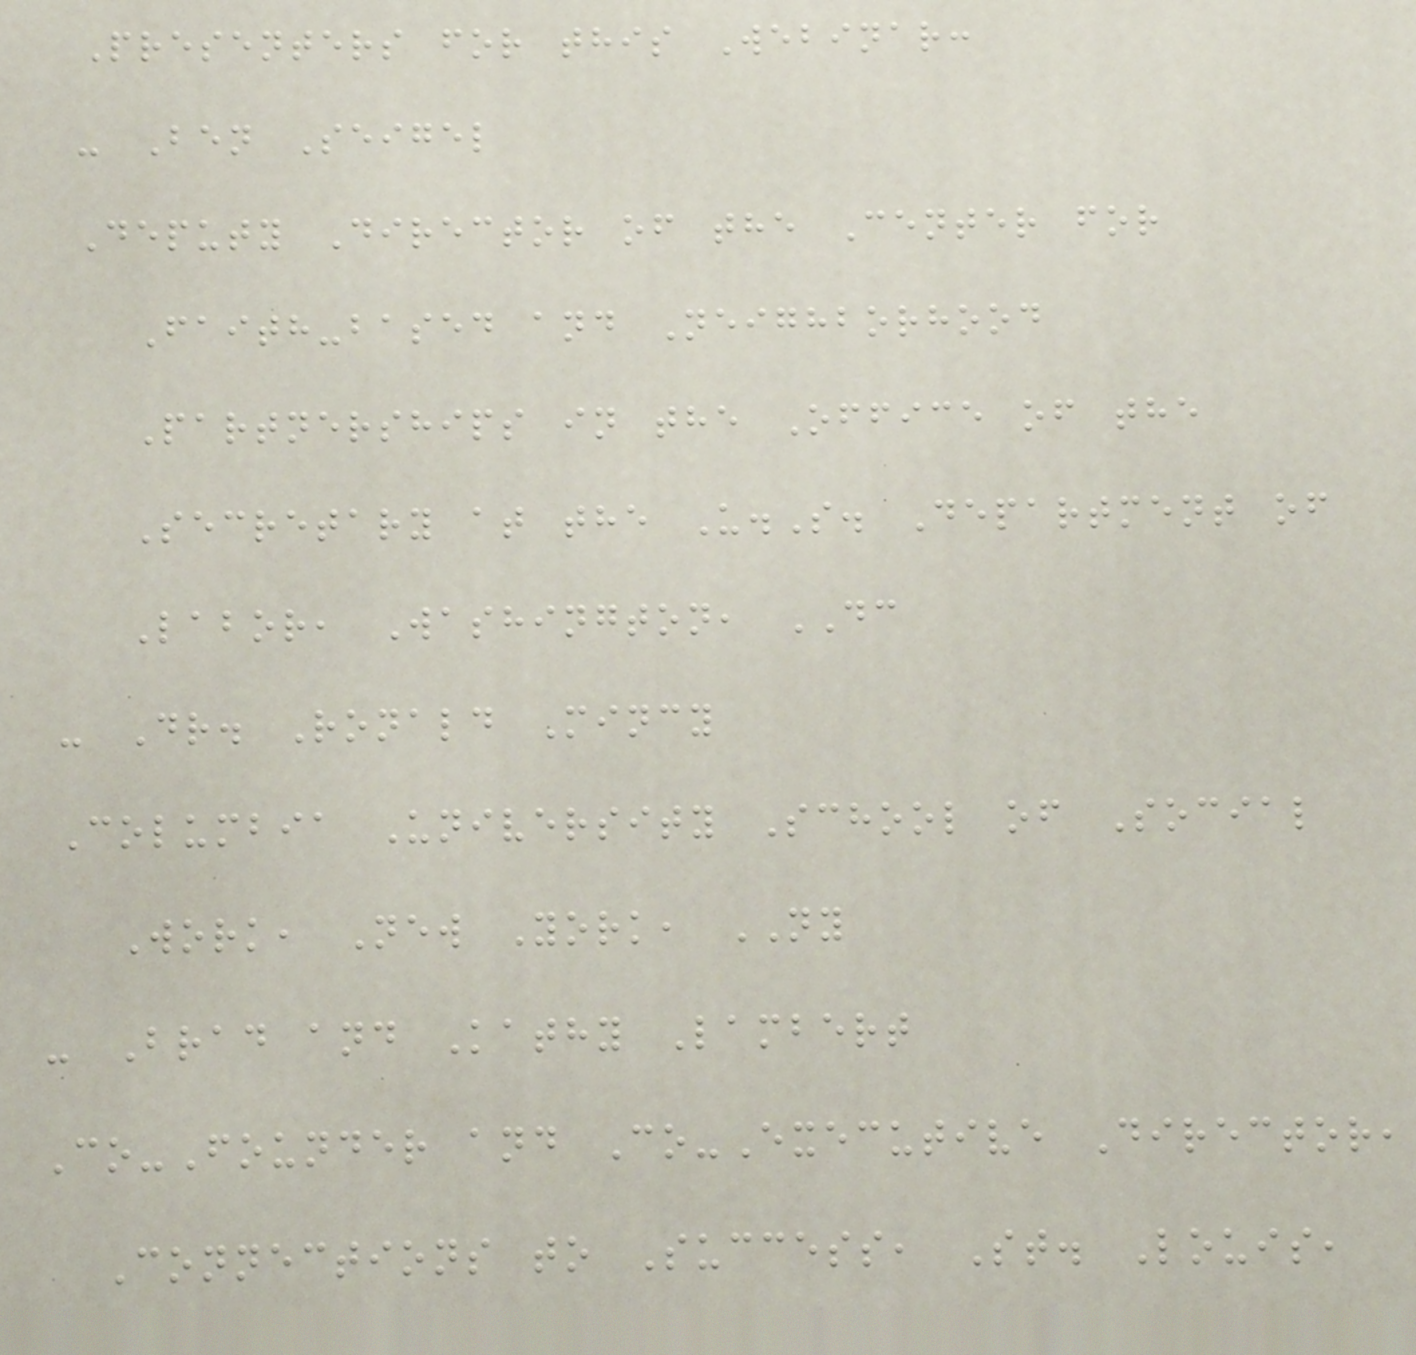Presenters for this Webinar:
- Ben Seigel
Deputy Director of the Center for
Faith-based and Neighborhood
Partnerships in the Office of the
Secretary at the U.S. Department of
Labor, Washington, DC
- Dr. Ronald Mincy
Columbia University School of Social
Work, New York, NY
- Brad and Kathy Lambert
Co-Founder and Co-Executive Director,
Connections to Success, St. Louis,
